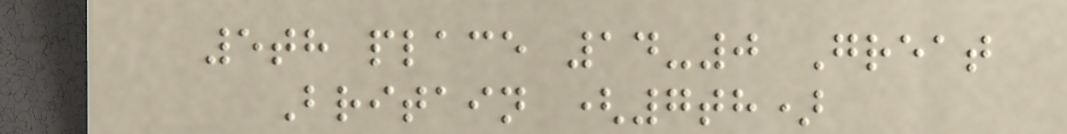5th place 14-0 Great
Britain (7th)
